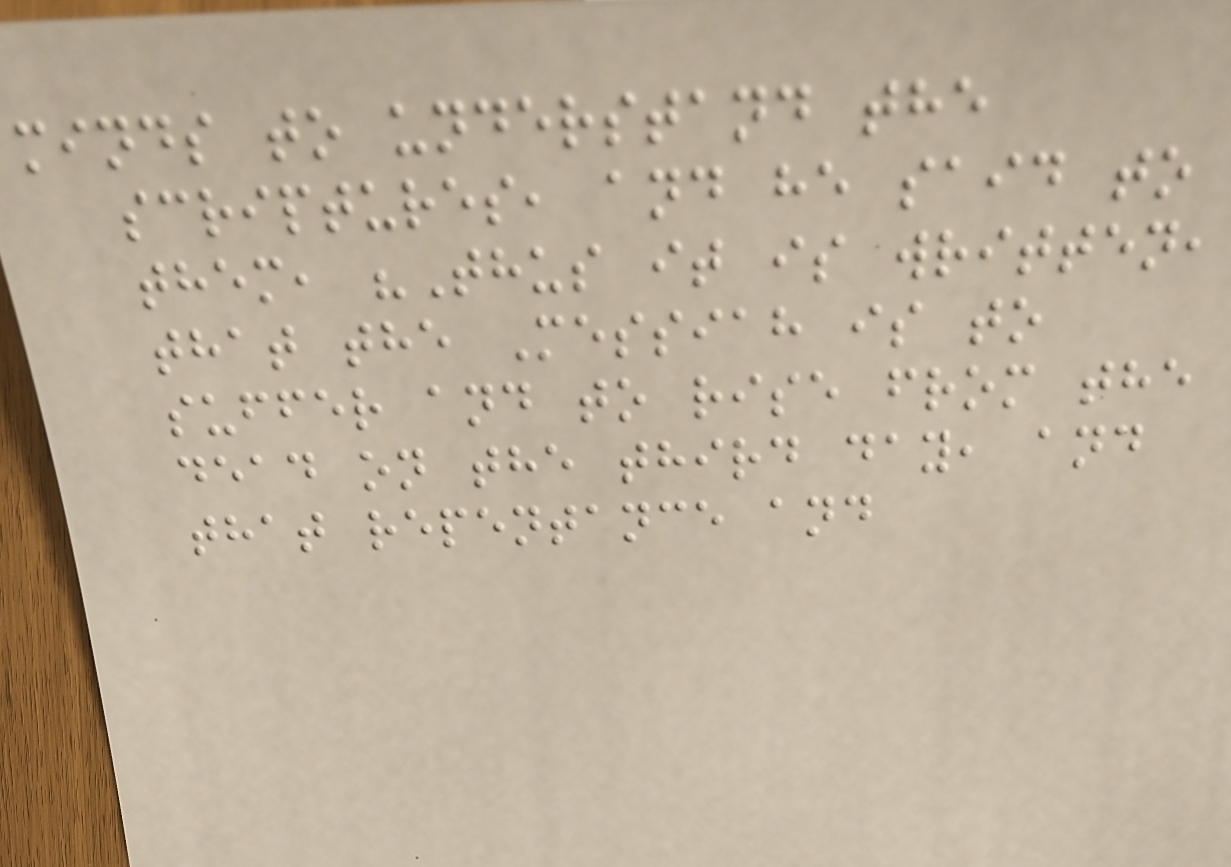minds to understand the
scriptures, and he said to
them, "Thus it is written,
that the Messiah is to
suffer and to rise from the
dead on the third day, and
that repentance and
